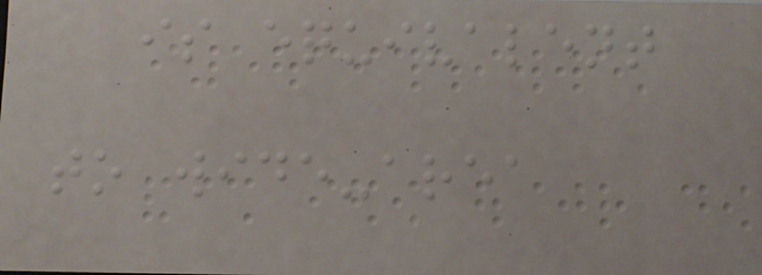is equivalent
to wide-area
